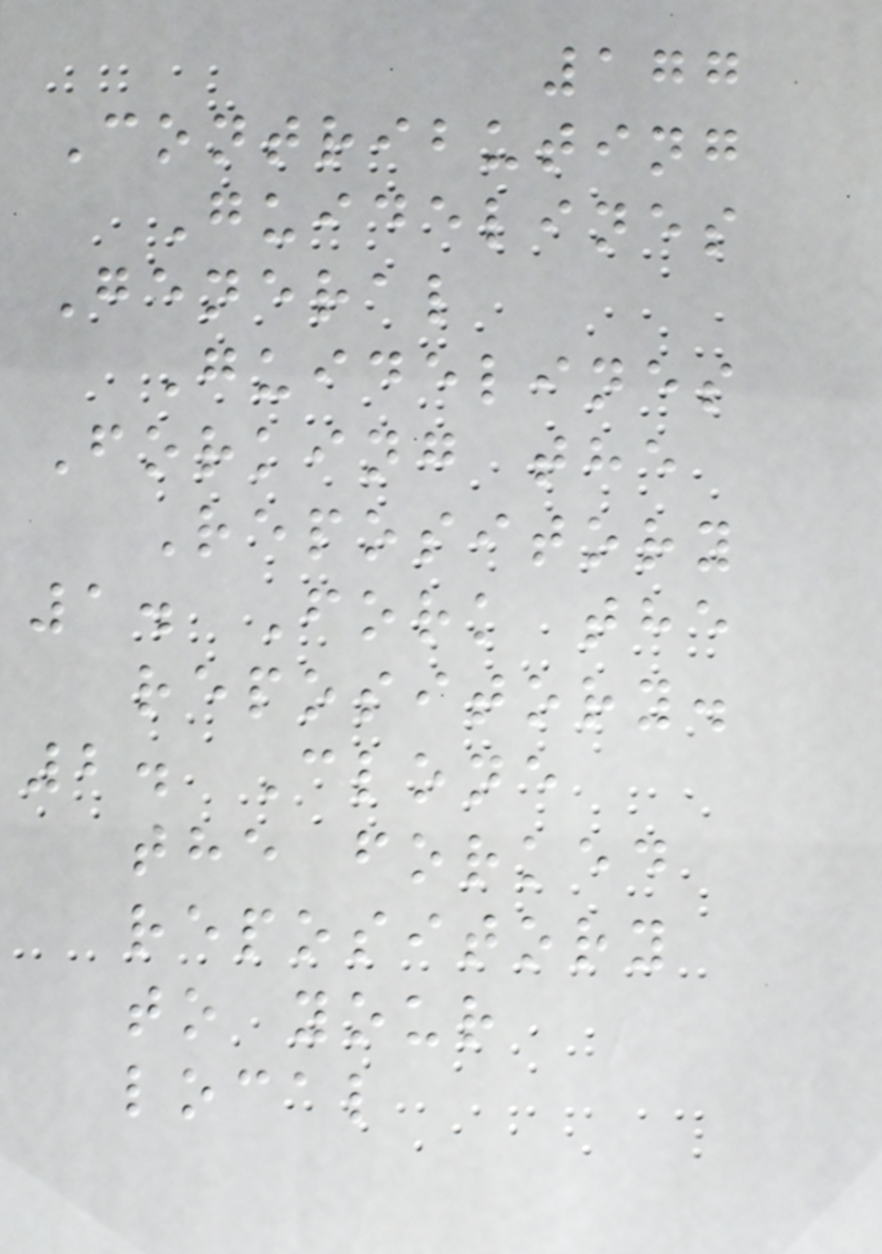177
Contributing
Guidelines
General
Guidelines
Forking the
Repository
1. Fork the
repository.
2. Clone
the forked
repository
to your
local
